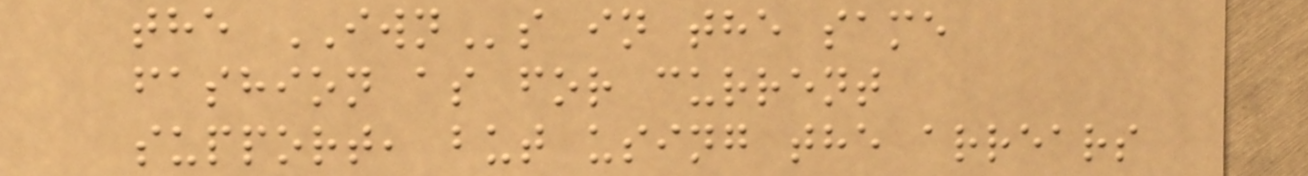the IWNs in the same
fashion as for current
support, but using the arrears
